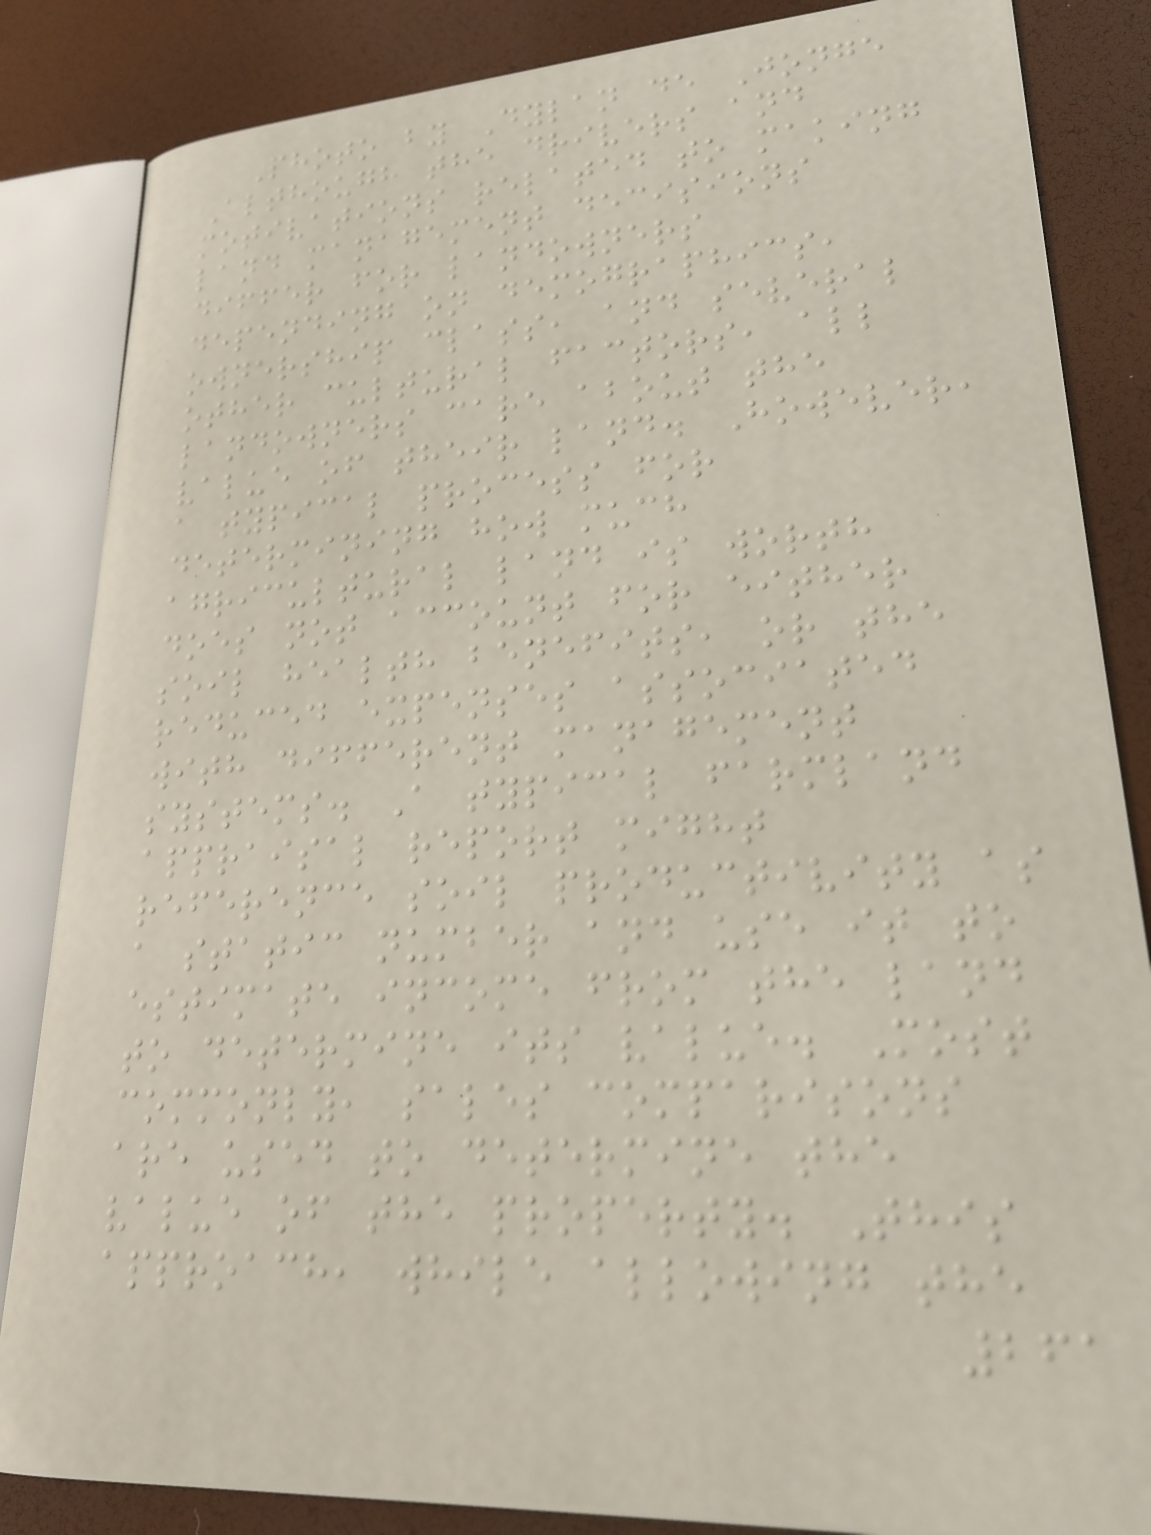Photo by Dylan de Jonge
Although the drivers and
motivations related to making
land management decisions
differ for landowners
depending on demographics,
ownership class, and several
other cultural factors, all
landowners care about the
value of their land. However,
a typical process for
determining how much
agricultural land is worth
does not account for either
soil health benefits, or the
reduced expenses associated
with different management
systems. A typical farmland
appraisal report might
reference soil productivity as
a static number and use it to
estimate income from the land
to determine its value. Most
commonly, sales comparisons
are used to determine the
value of the property. This
approach, while allowing the
261
